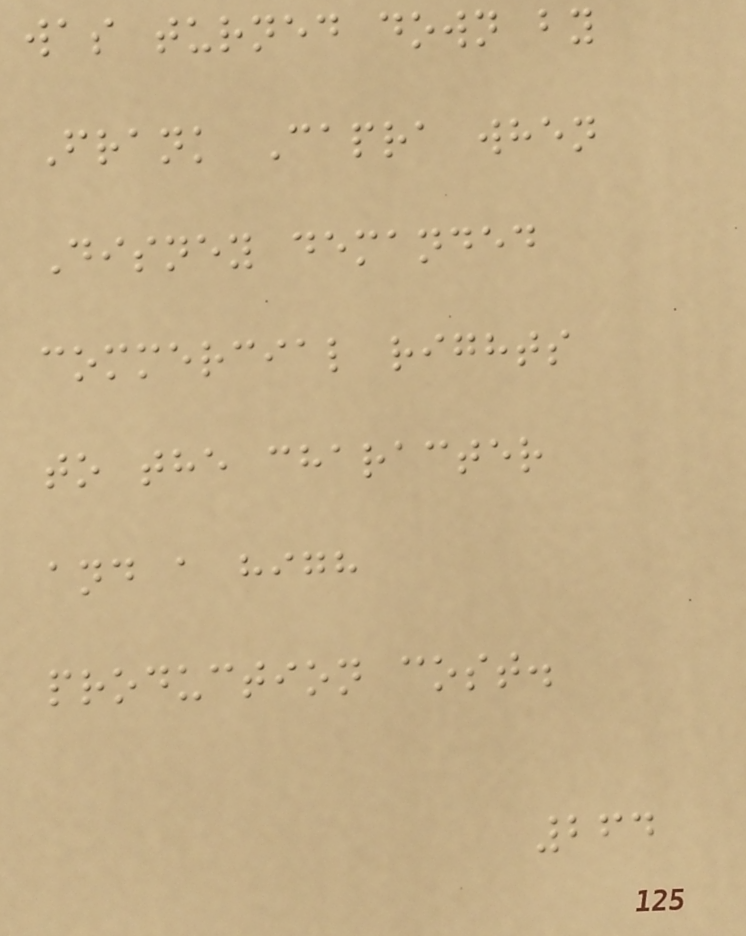was turned down by
Frank Capra when
Disney demanded
commercial rights
to the character
and a high
production cost.
264
